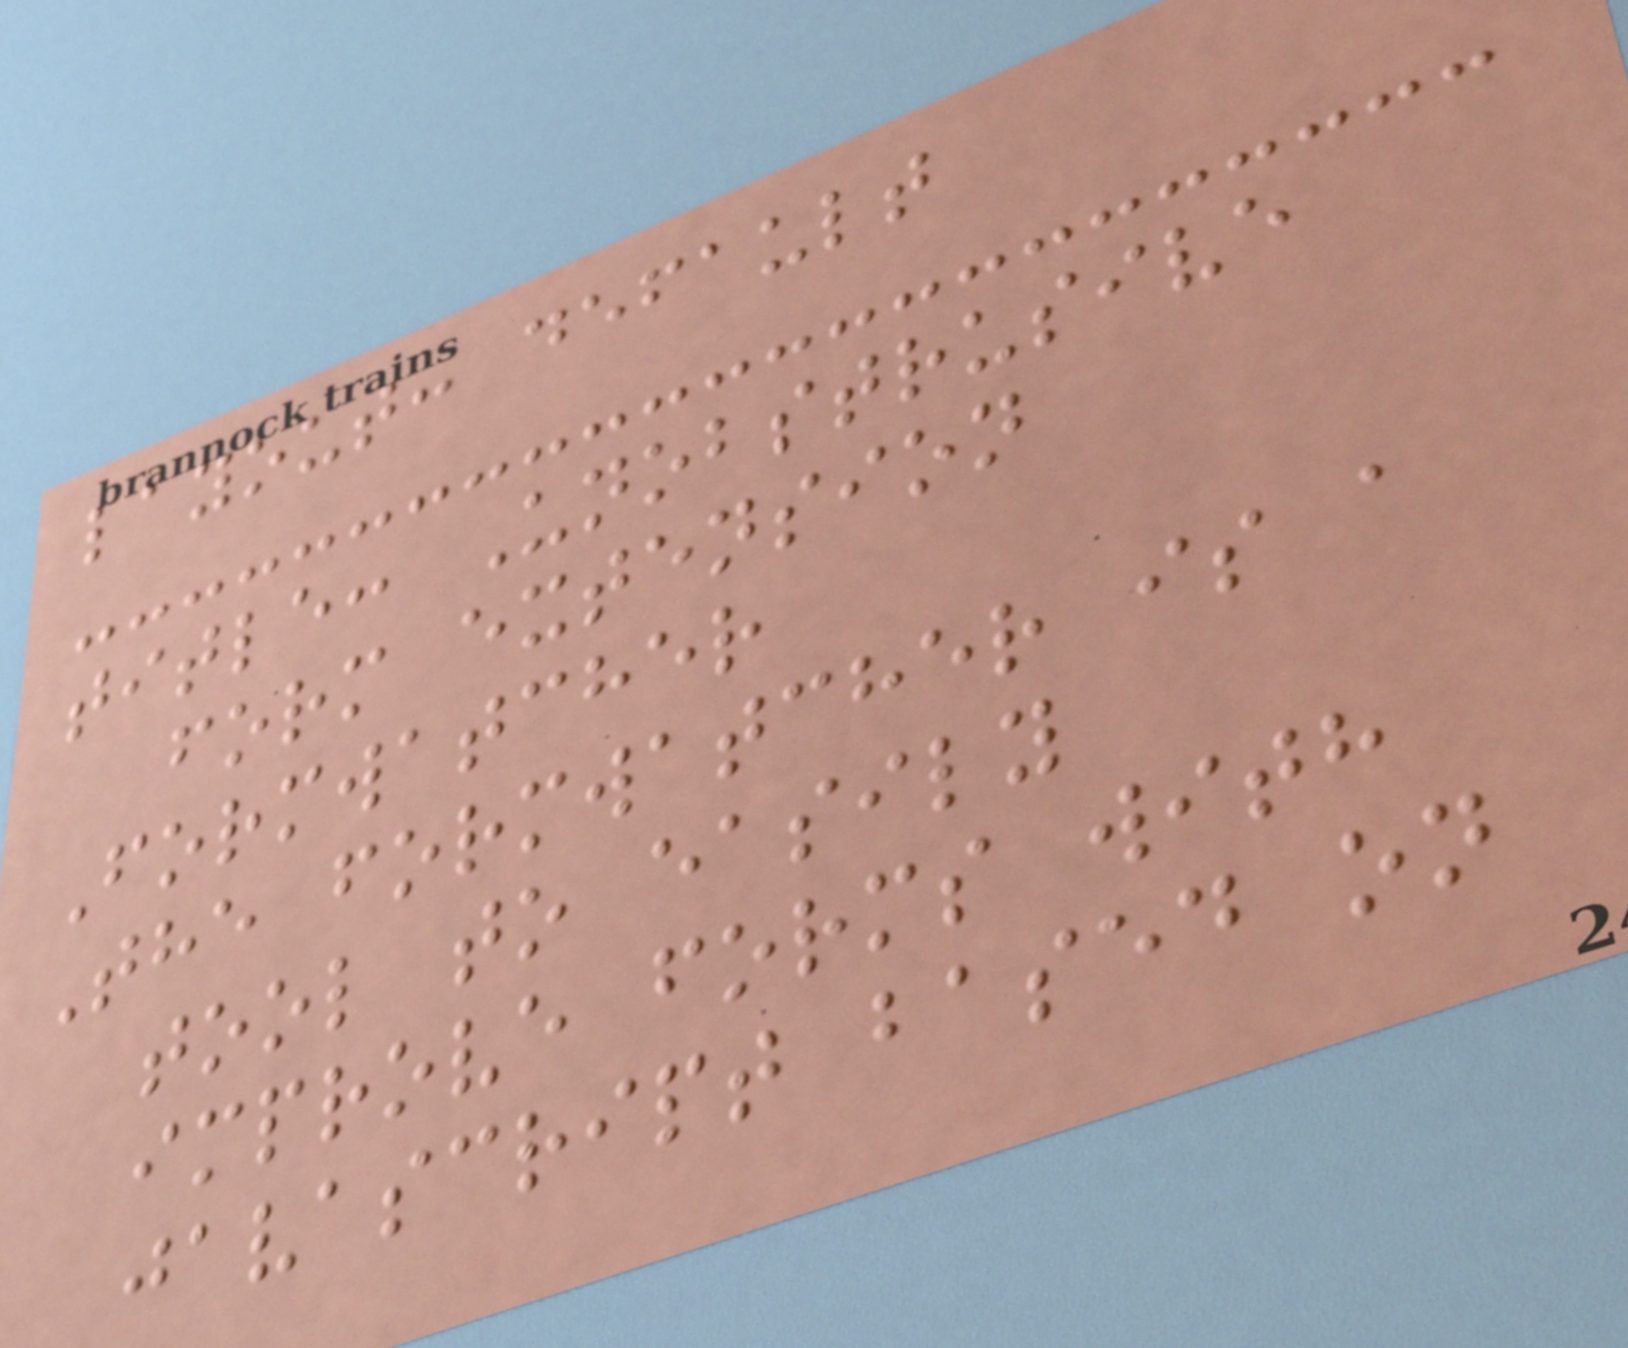layout: default
title: Unobstrusive
form extension
Formwatcher
The formwatcher is a
tool to easily
improve forms with
javascript based on
